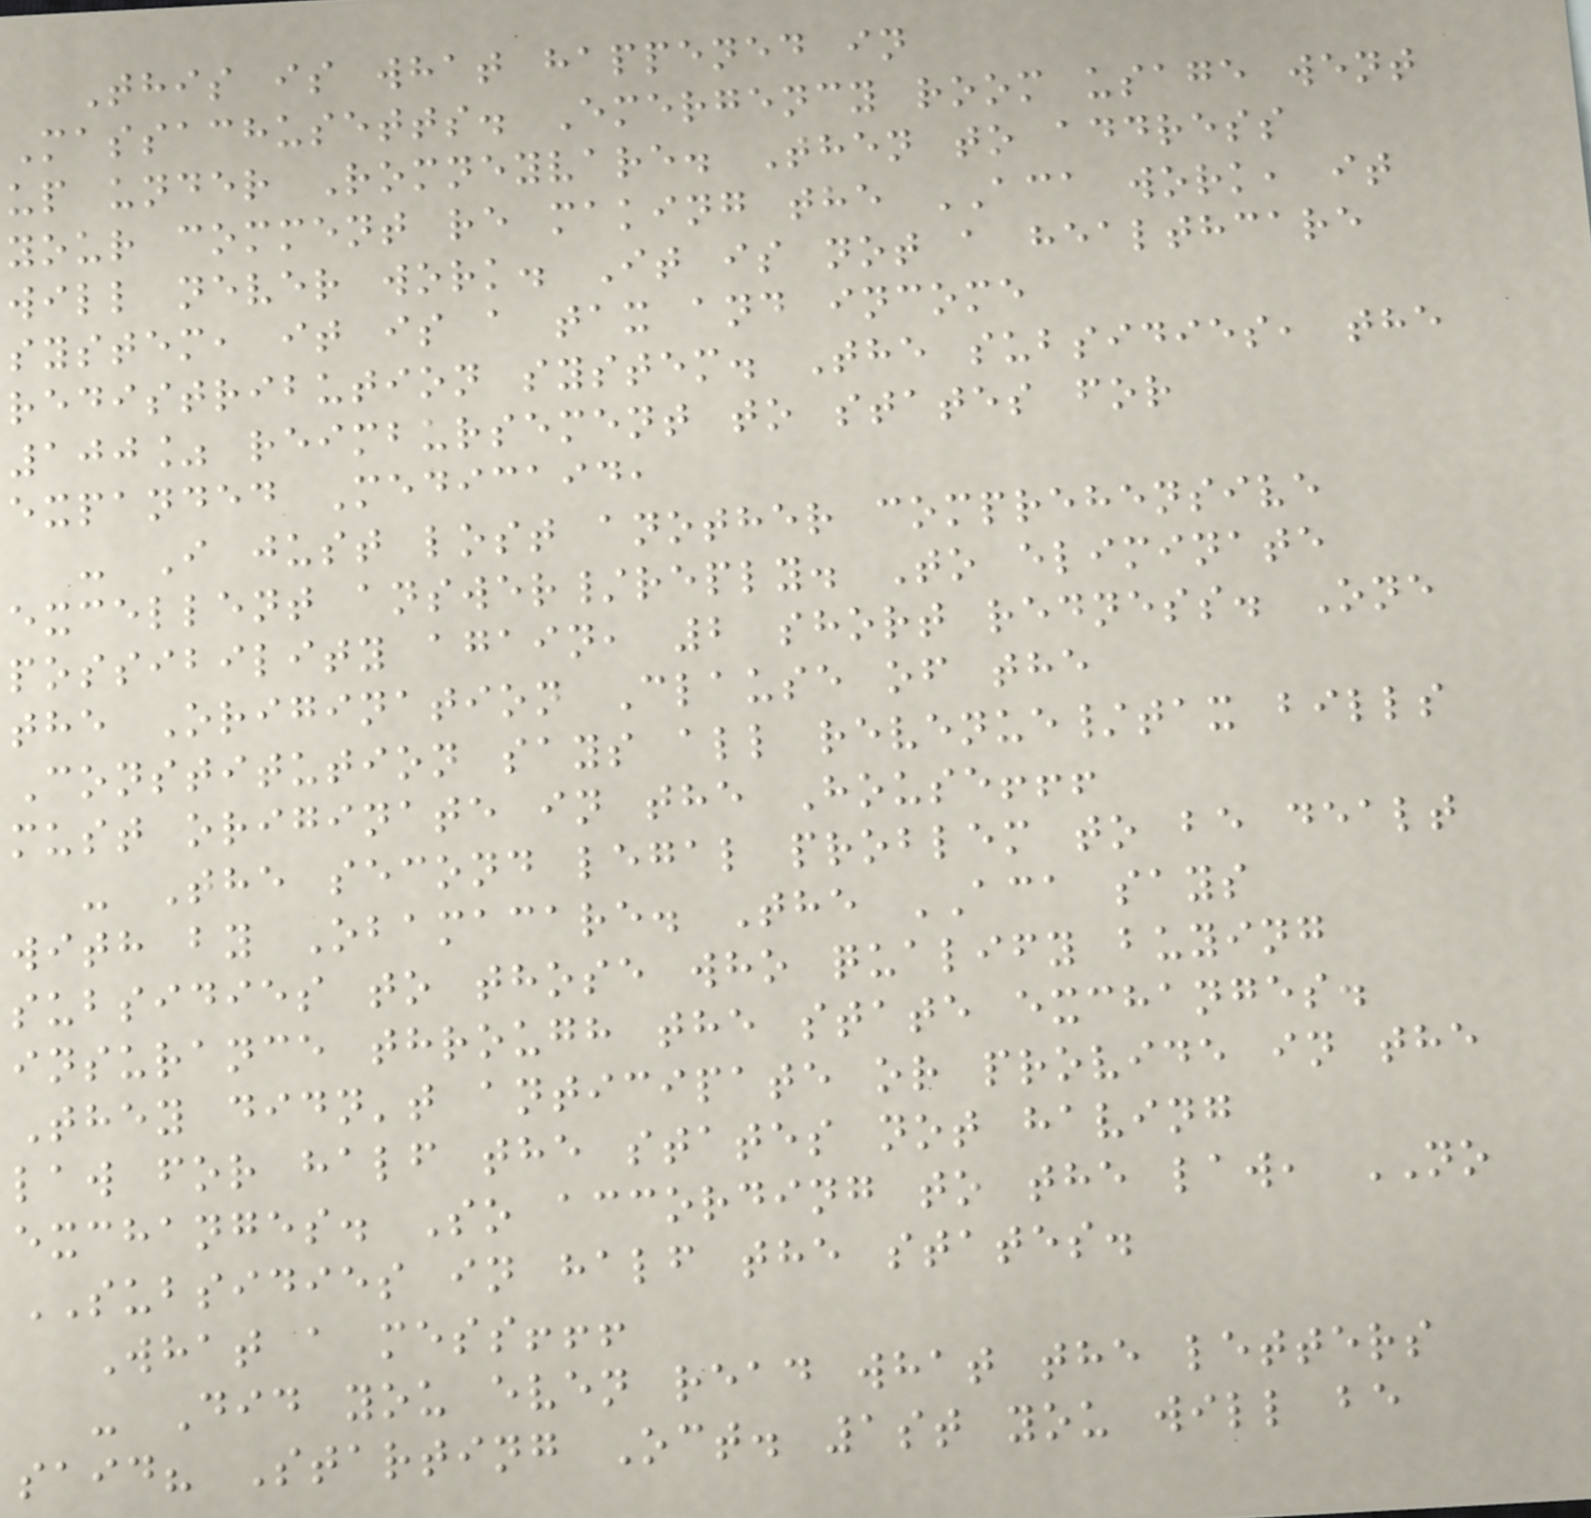This is what happened in
Massachusetts. Emergency room usage went
up under Romneyvare. Then to address
your comment re making the ACA work, it
will never work. It is not a healthcare
system, it is a tax and income
redistribution system. The subsidies, the
100% reimbursement to states for
expanded Medicaid,
- I just lost another comprehensive
excellent answer/reply. To eliminate
possibility again, 2 short redness. One
the Origination Clause of the
Constitution says all revenue/tax bills
must originate in the House!!!
- The second legal problem to be dealt
with by Obamacare. The ACA says
subsidies to those who qualify buying
insurance through the state exchanges.
They didn't anticipate or provide in the
law for half the states not having
exchanges. So according to the law, NO
SUBSIDIES in half the states.
What a mess!!!
- Did you even read what the letters
said? Starting Oct. 1st you will be
